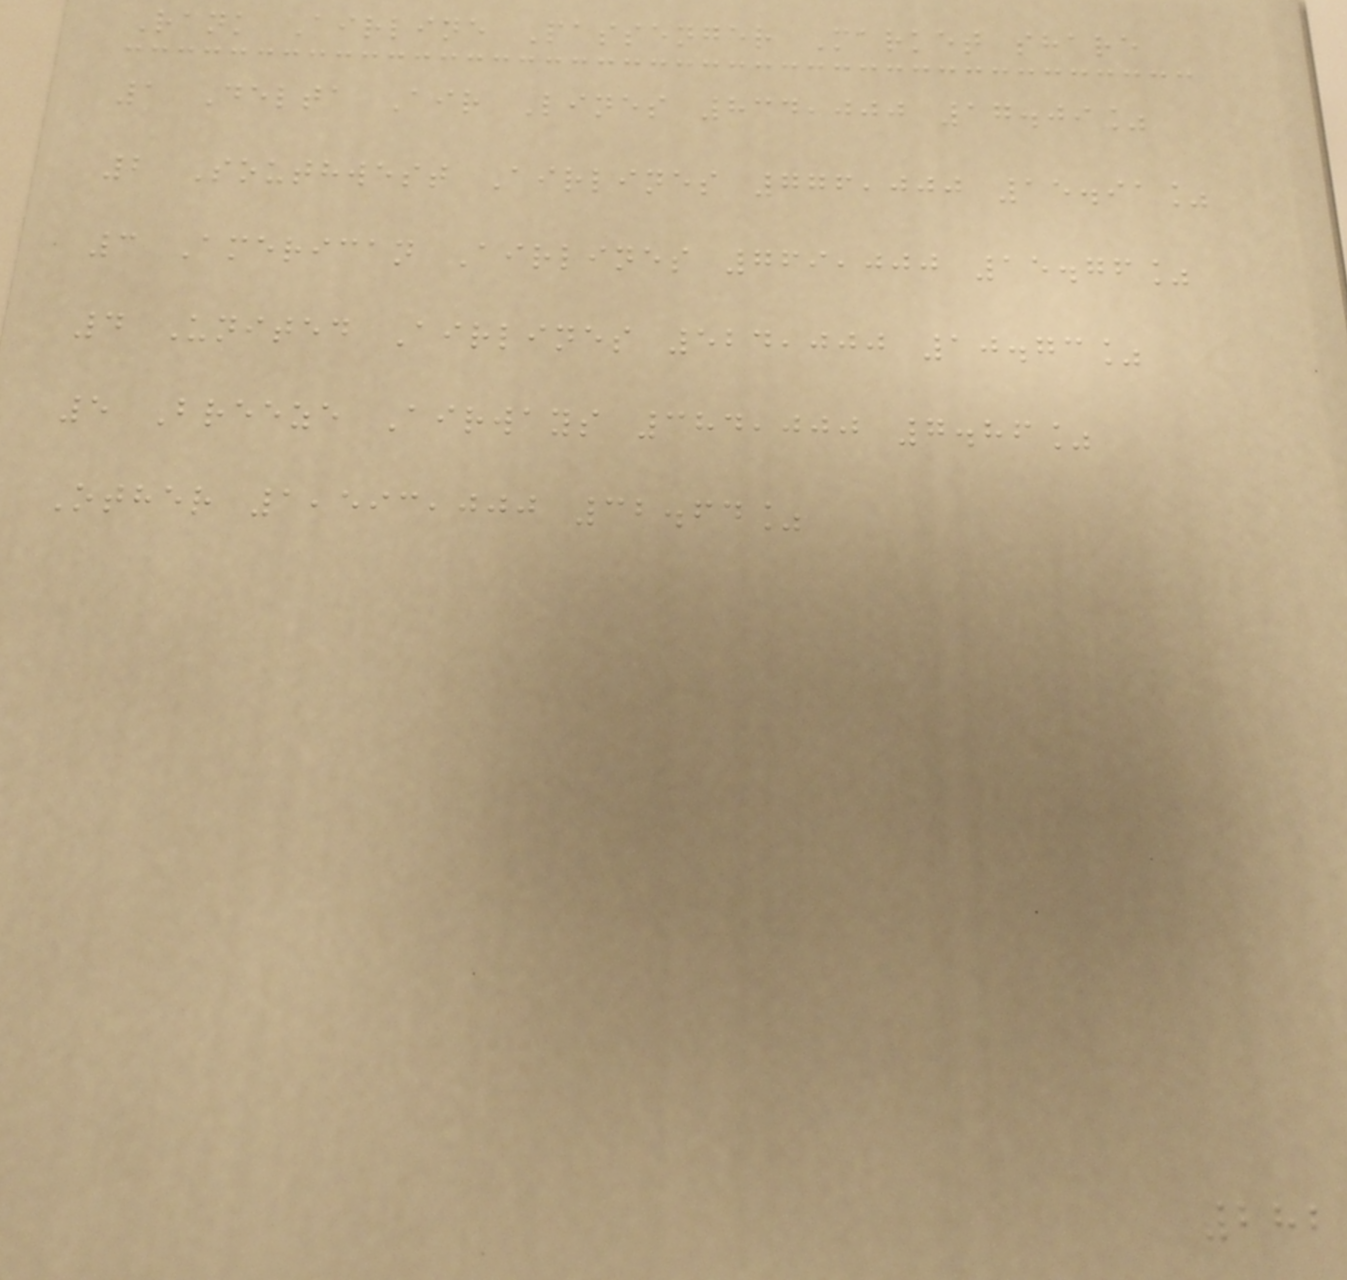Rank Airline Passenger Market share
1 Delta Air Lines 834,000 17.09%
2 Southwest Airlines 776,000 15.91%
3 American Airlines 769,000 15.76%
4 United Airlines 524,000 10.73%
5 Breeze Airways 384,000 7.86%
Other 1,593,000 32.64%
282
